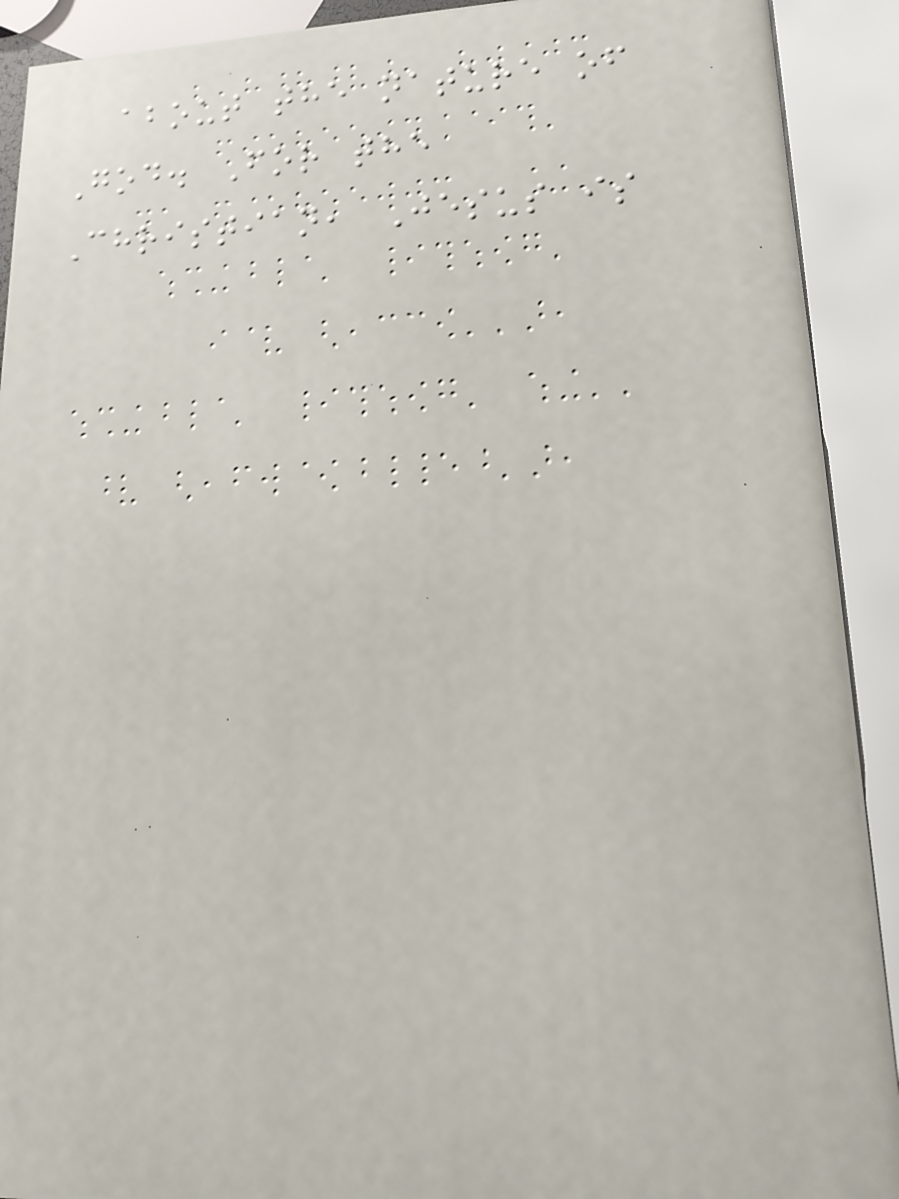about the nature of
God. For the
Christian, Jesus is
